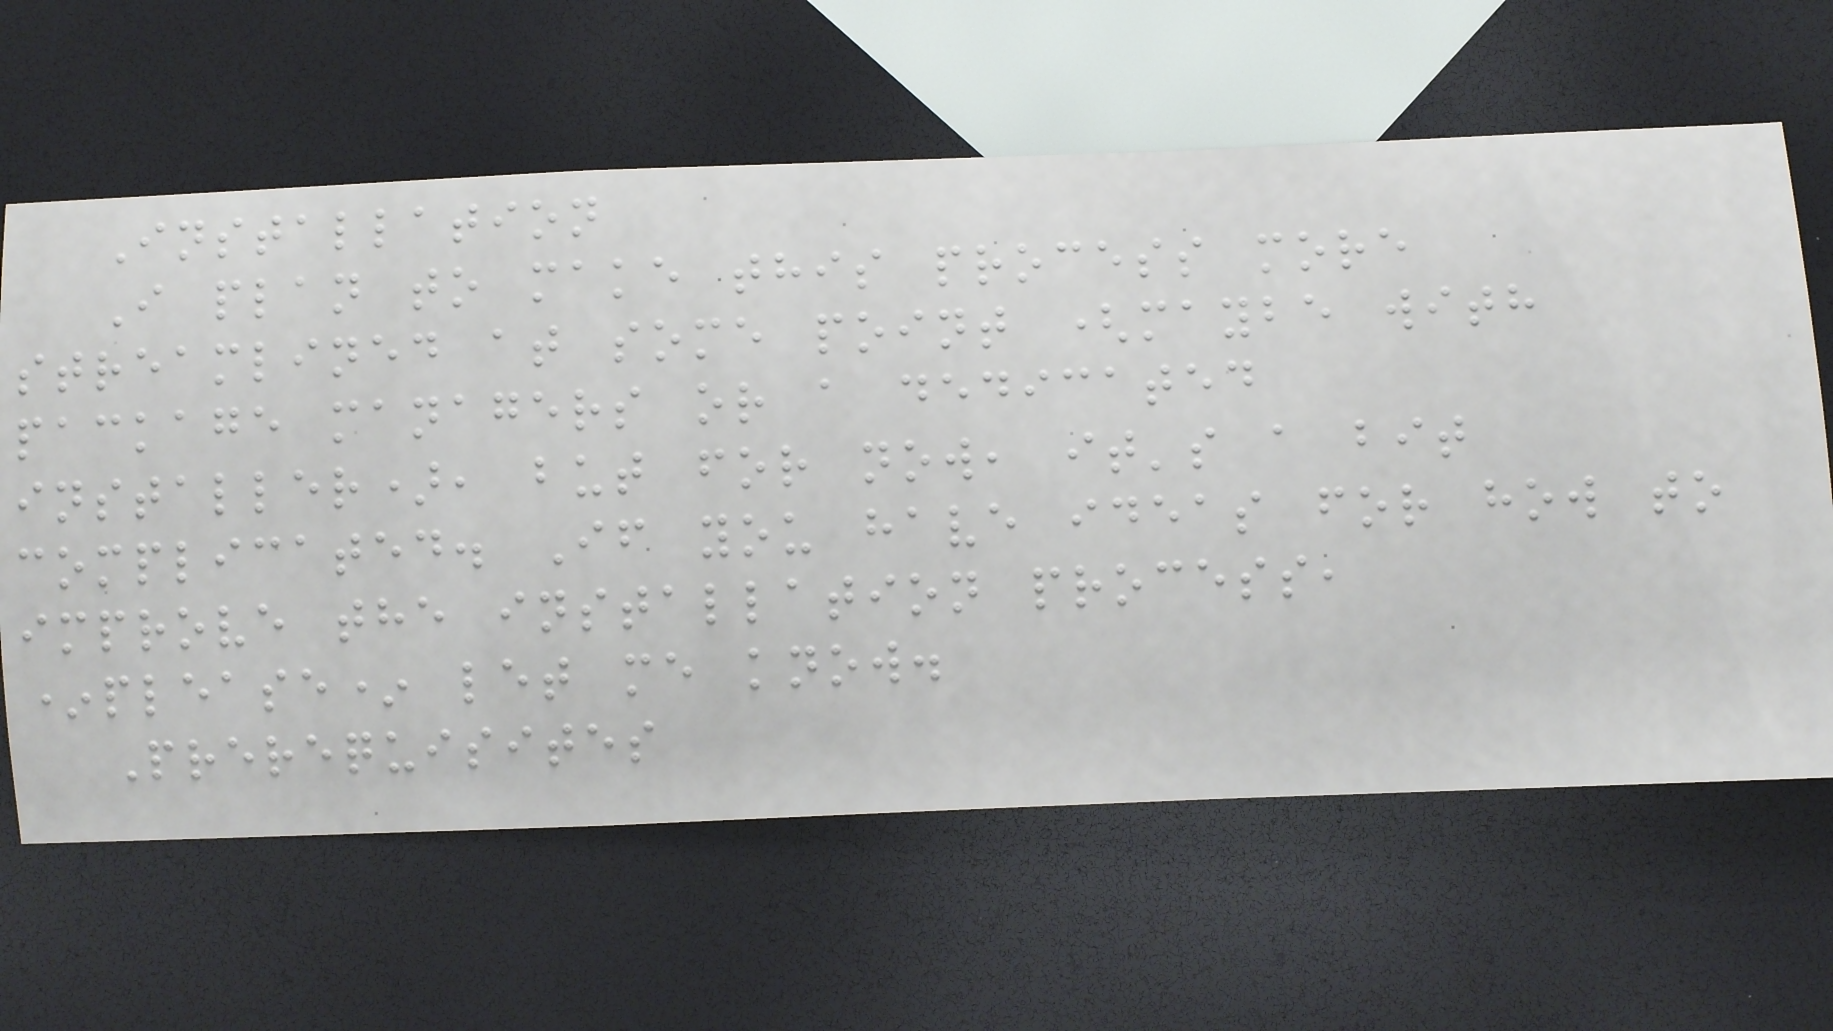Installation
I plan to make this process more
streamlined at some point (maybe with
package managers or a dedicated
installer), but for now, it's a bit
complicated. If you have ideas for how to
improve the installation process,
*please* let me know.
Prerequisites
